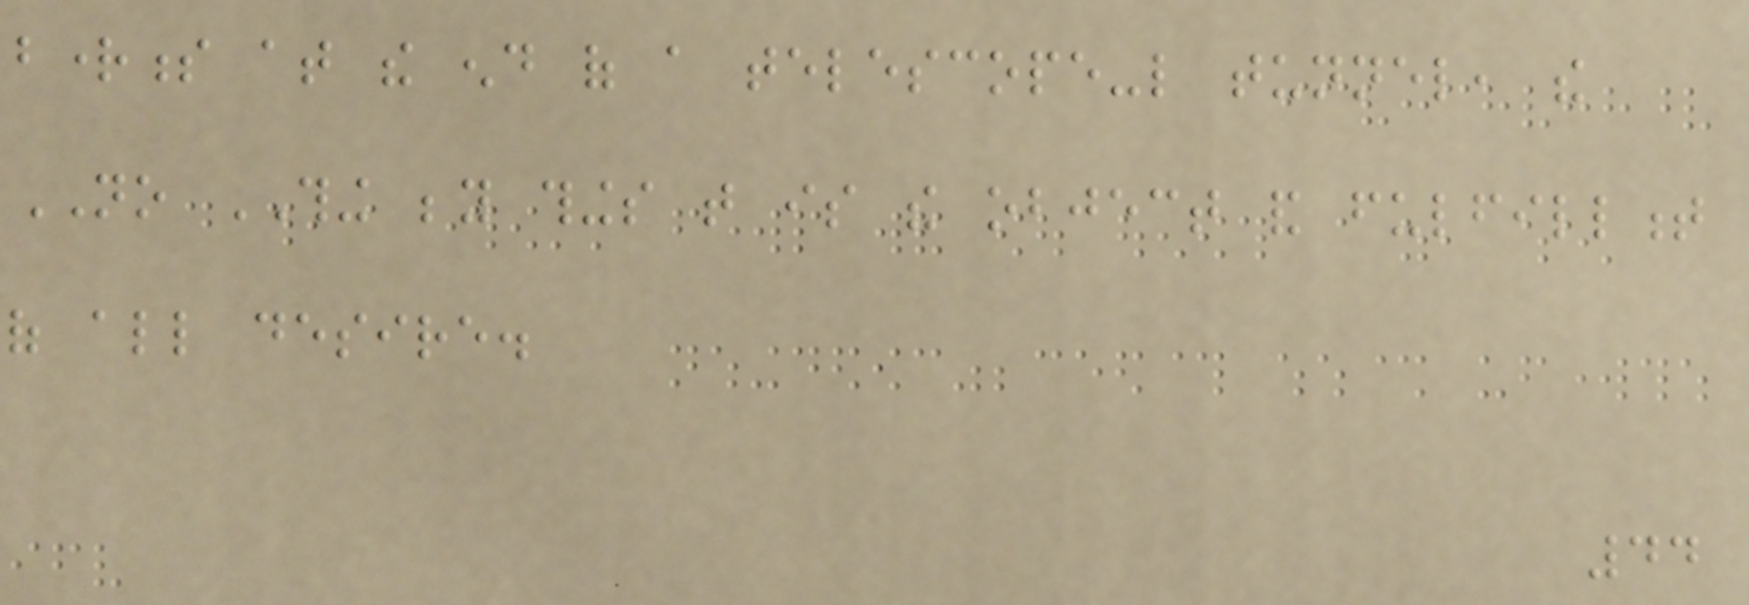brightness at the end of a telescope-like tunnel, the
NO THING beyond things that is the object and fulfillment
of all desire.
44
